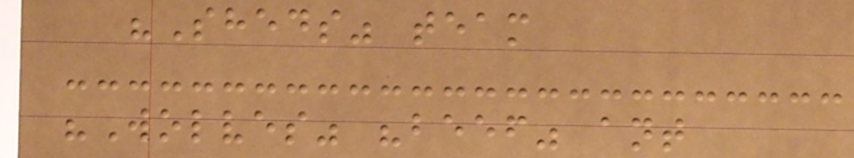"Sheds" team
"Wolves" "beef" ant
